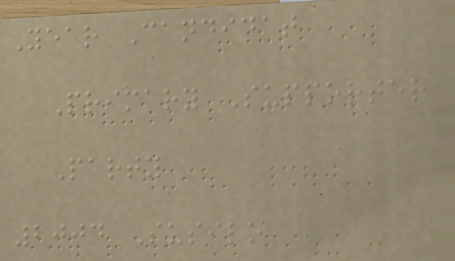Year Candidat
Primary Supporter
Party
2004 Susilo
